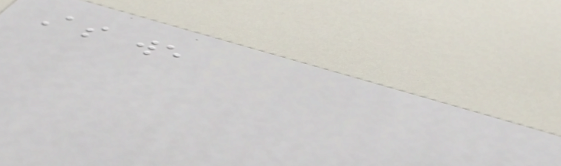As we
